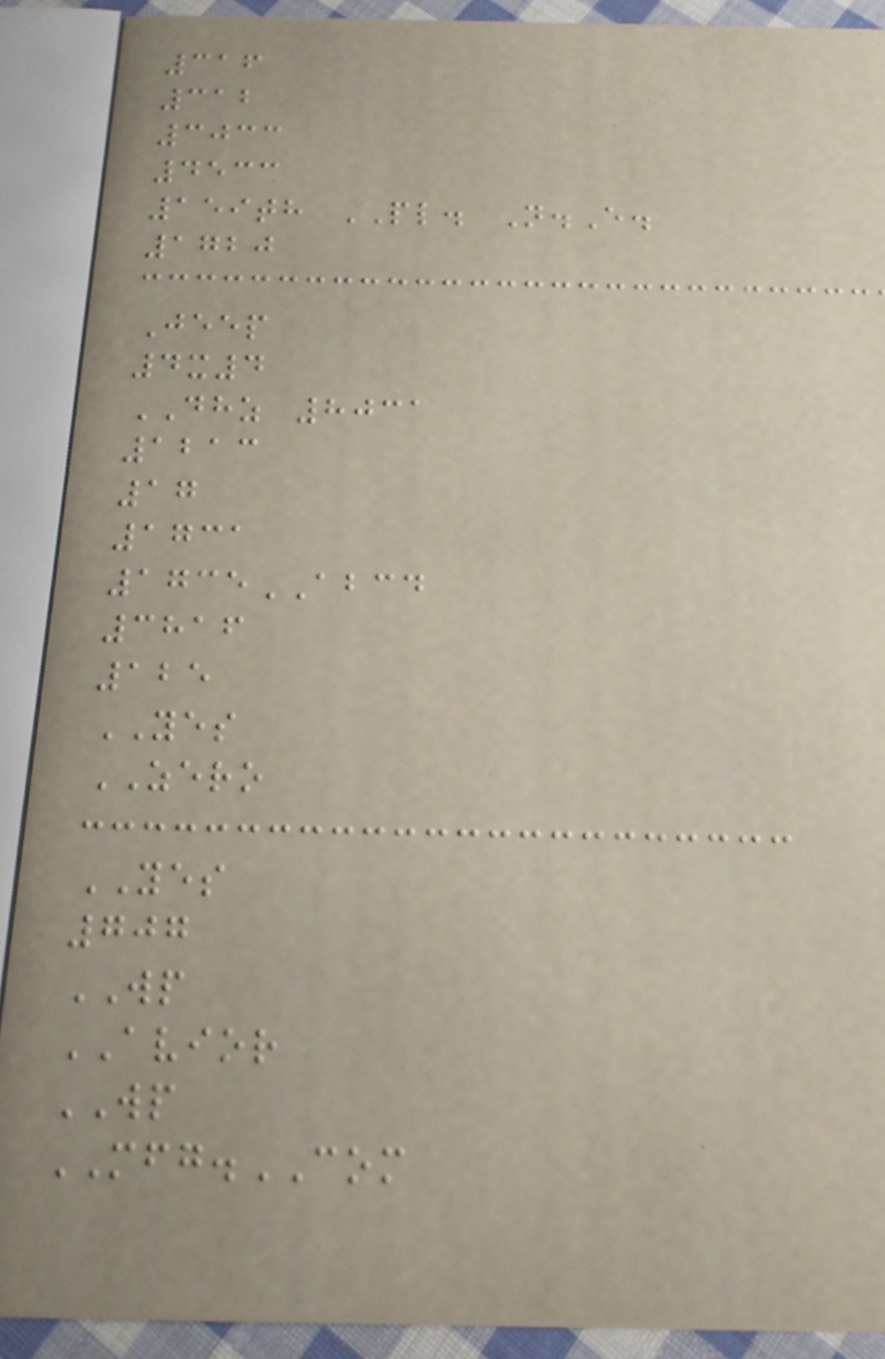316
312
3033
4533
159th PL. N.E.
1720
Jeep
4x4
DHZ 8031
1213
17
1731
1735ABCD
3816
125
YES
ZERO
YES
707
WP
AVIOR
WP
MFG.COM
